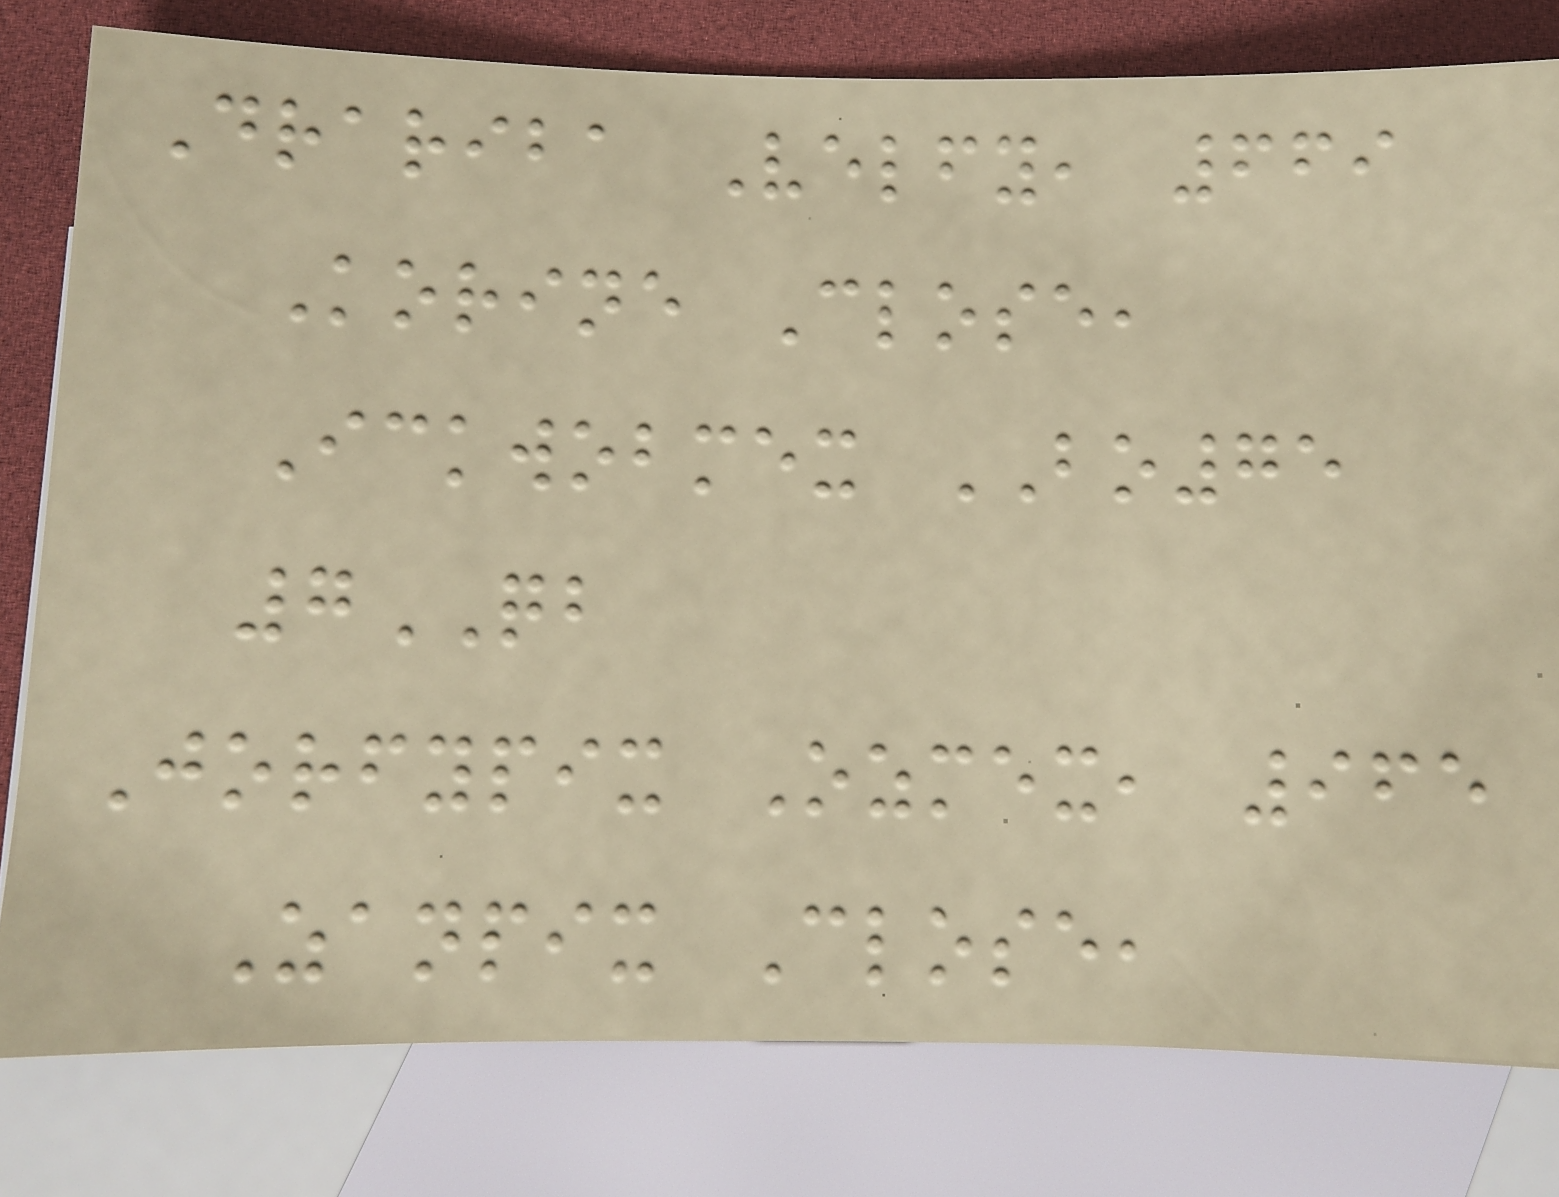Drariba Velfy, 669
Korine Close,
Ickwobmex BO75
7QB
Jorfypix Ozmex, 965
Zanpix Close,
